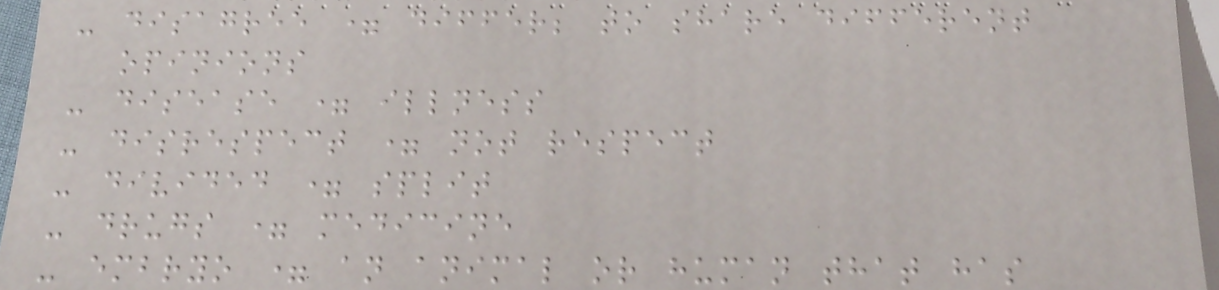- disagree = differ; to share different
opinions
- disease = illness
- disrespect = not respect
- divided = split
- drugs = medicine
- embryo = an animal or human that has
